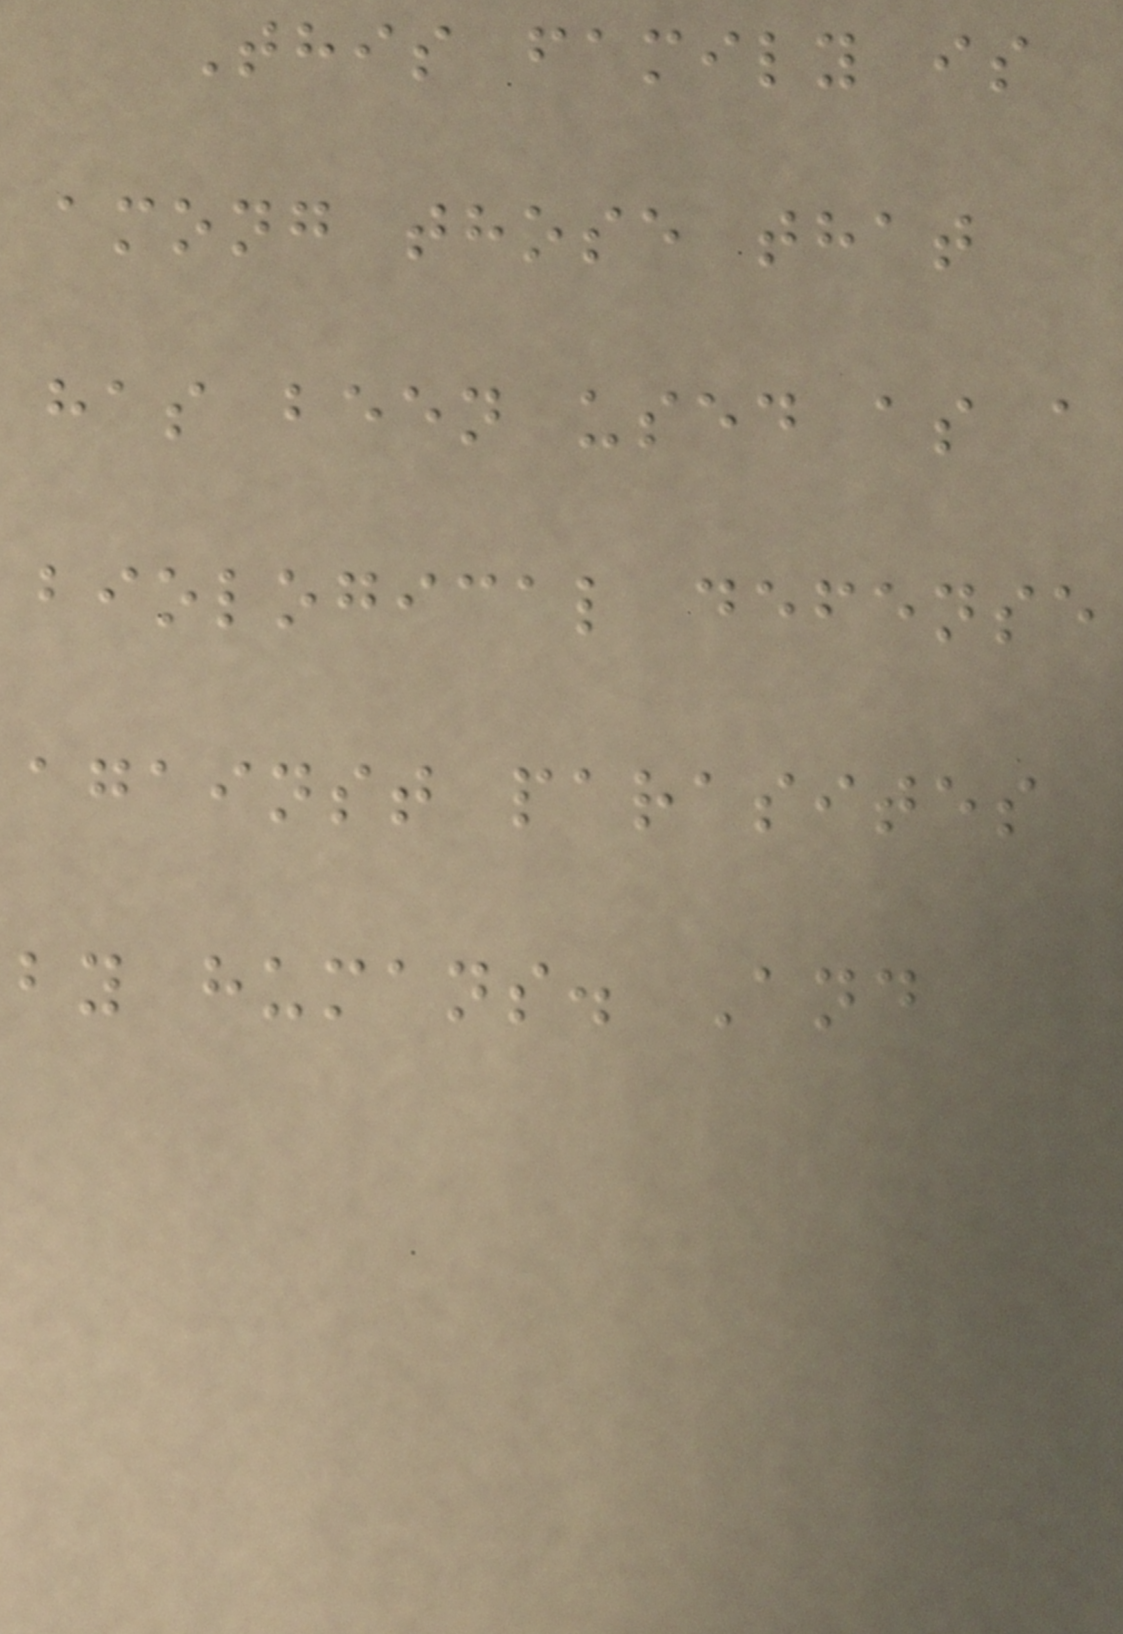This family is
among those that
has been used as a
biological defense
against parasites
by humans. And
